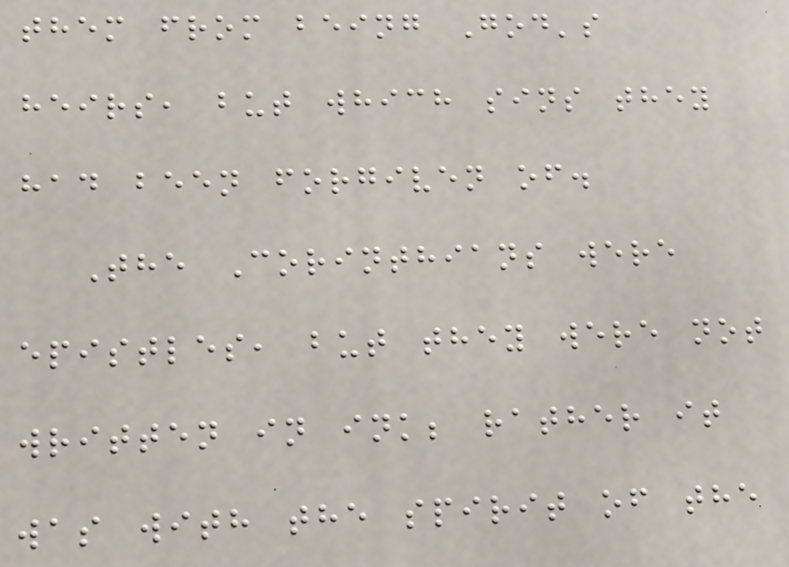them from being God's
heirs, but which sins they
had been forgiven of.
The Corinthians were
epistles, but they were not
written in ink; rather it
was with the spirit of the
